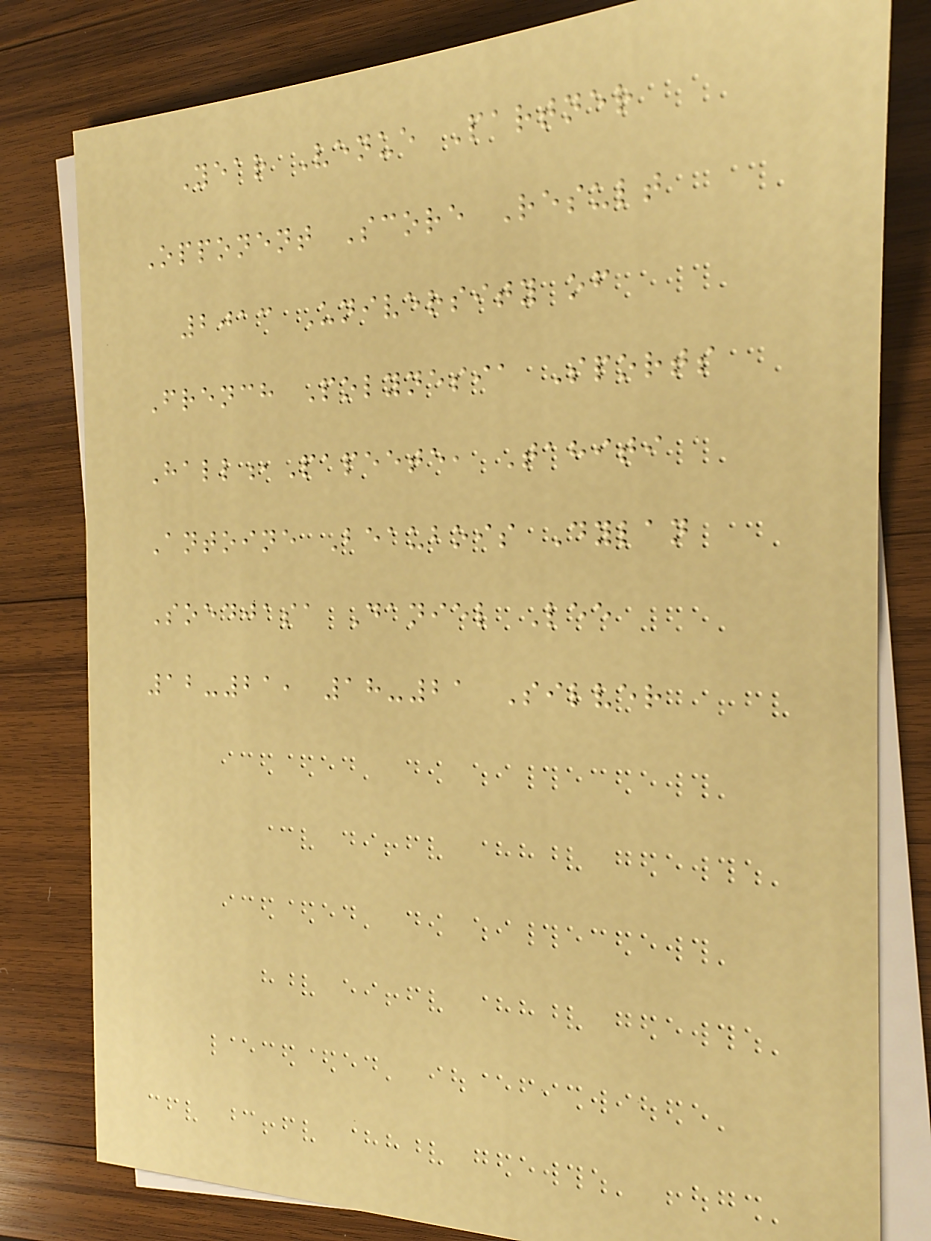Year Venue Partner
Opponent Score Result
2013 University of
French Polynesia Sports
Hall,Papeete, Tahiti
Antoine Beaubois Dylan
Soedjasa Daniel Lee
12-21, 18-21 Silver
